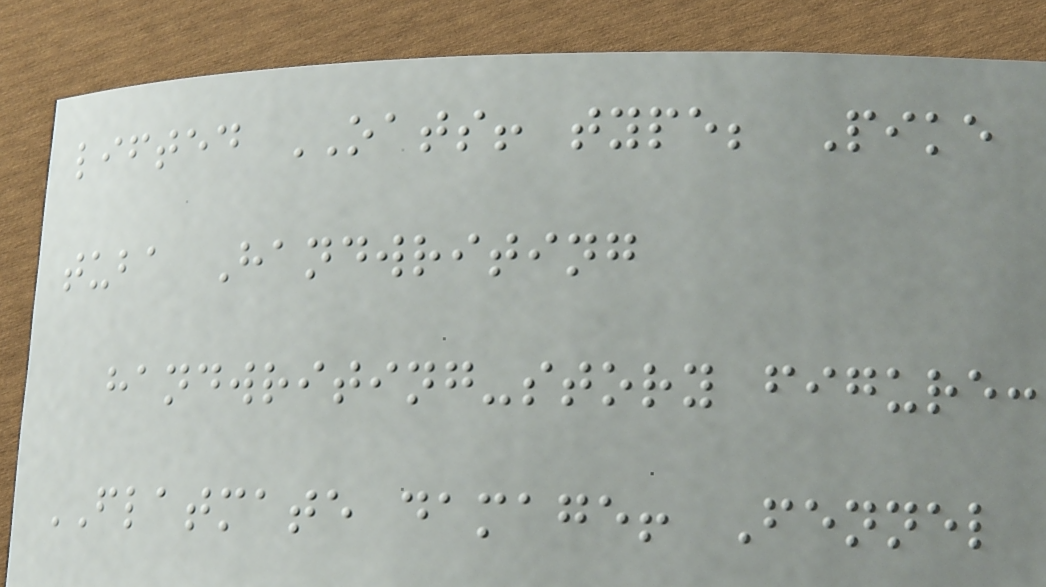lifted OATS! type; Pike
tuba Handwriting
handwriting-story figure:
FLATMATE damage! Fennel
